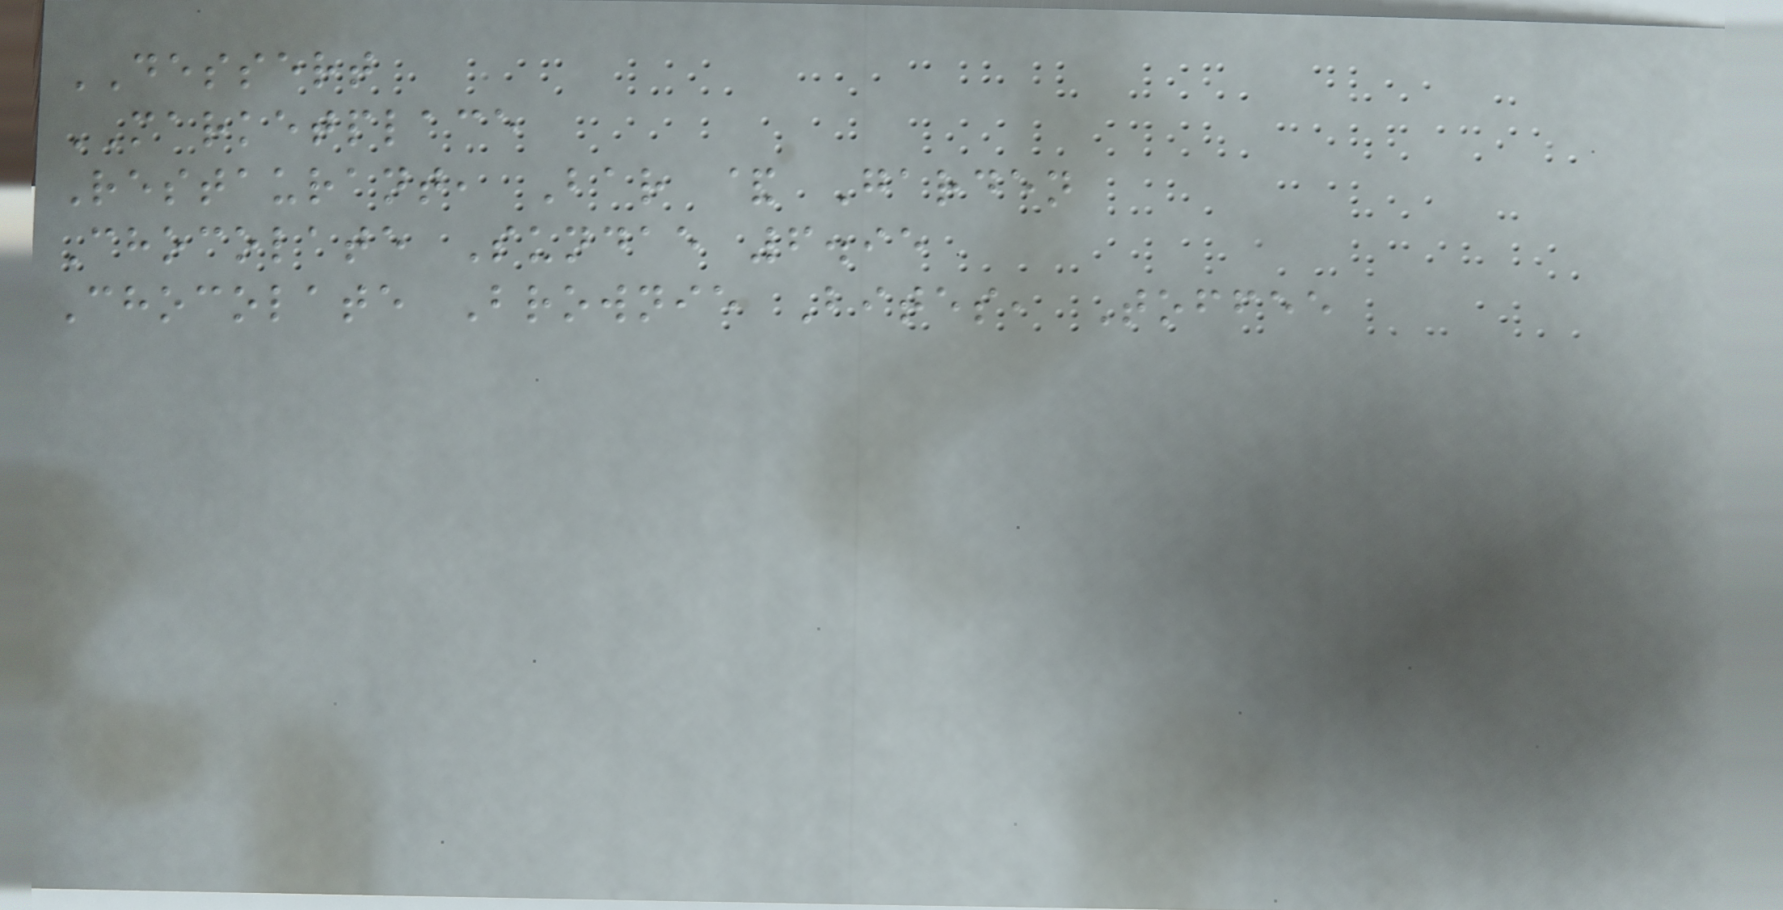DESSERT
MARKETPLACE
Restaurant, Bar & Garden
Chocolate Sundae 6.95
Chocolate Brownie Bites, Toffee
